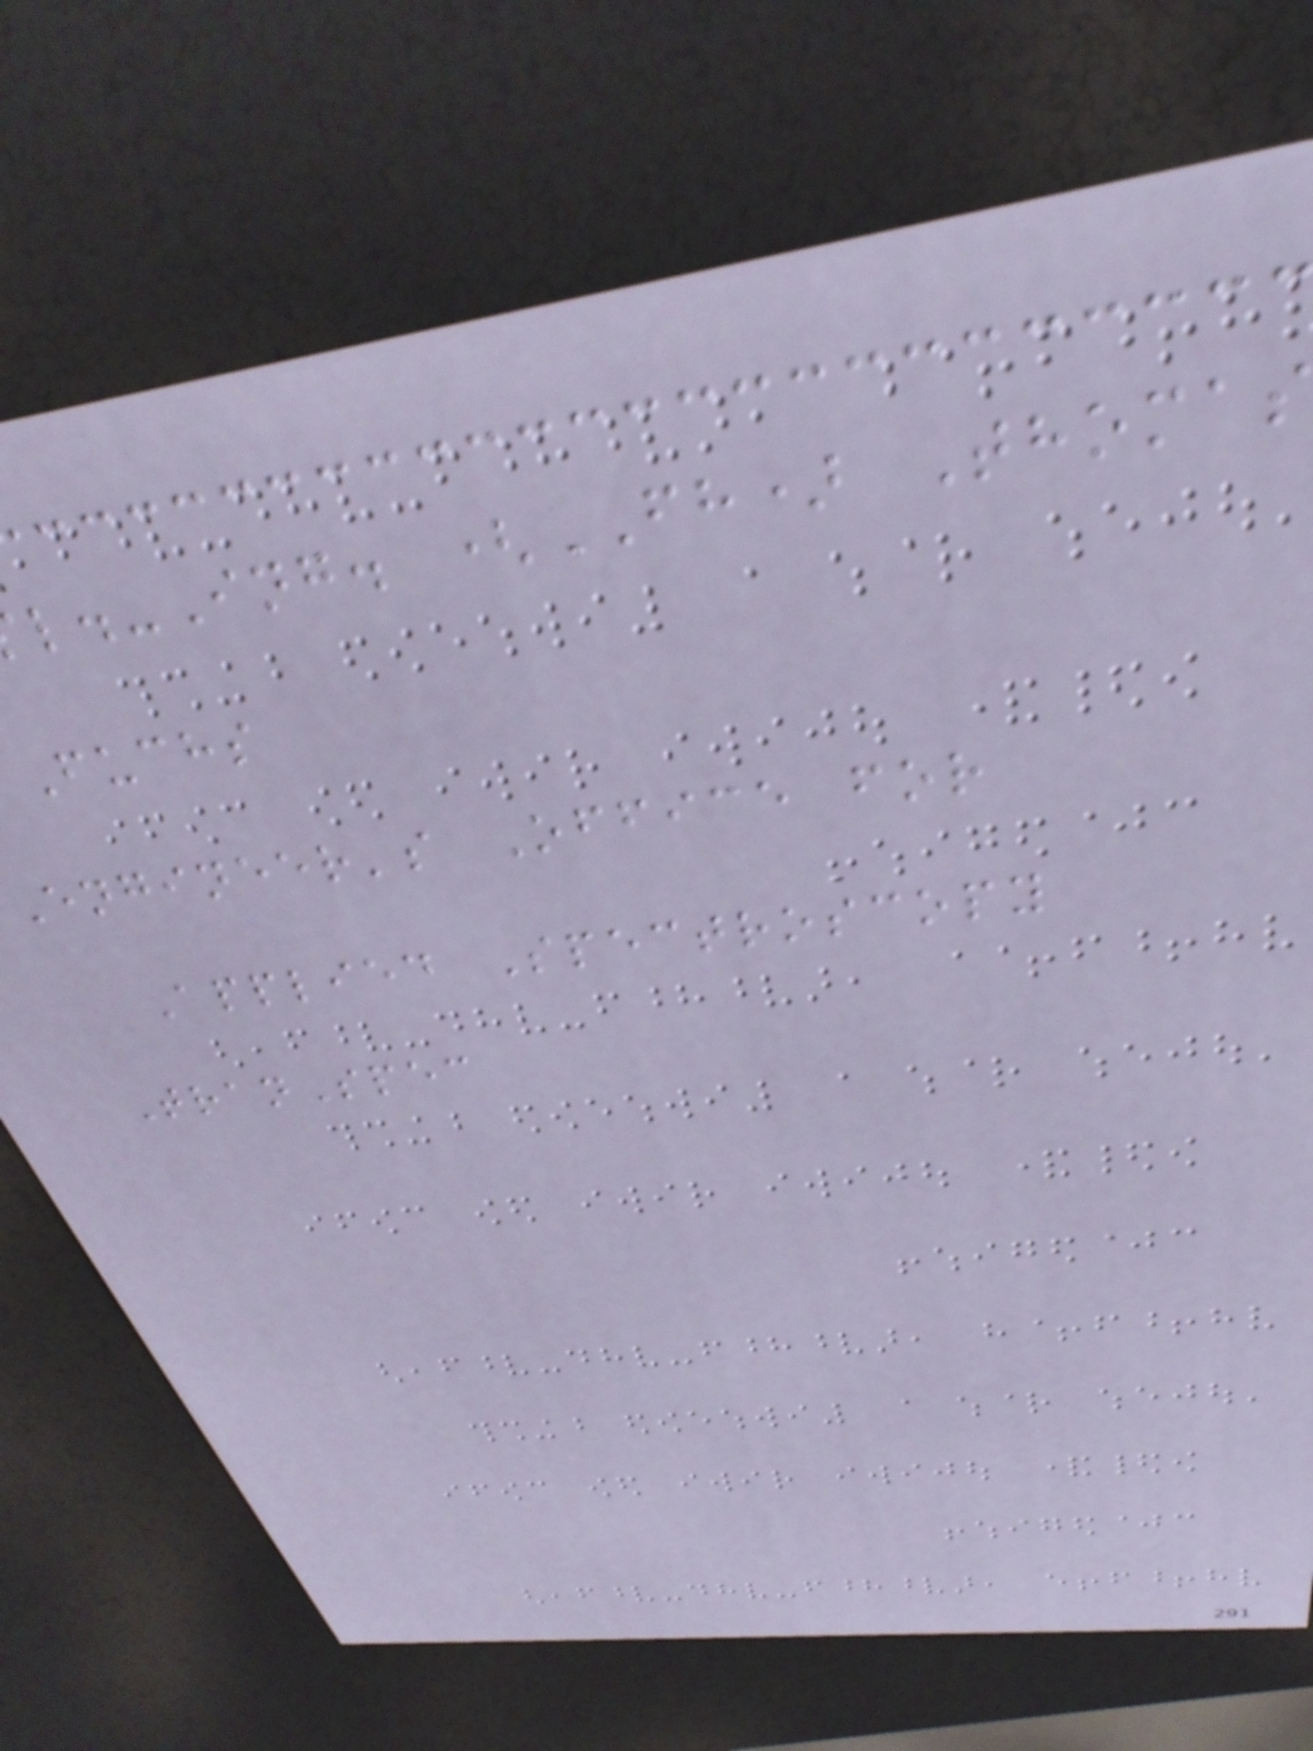l.-Ing. (FH) Thomas
Fuchs
Engineer's Office for
Applied Spectroscopy
TranSpec
